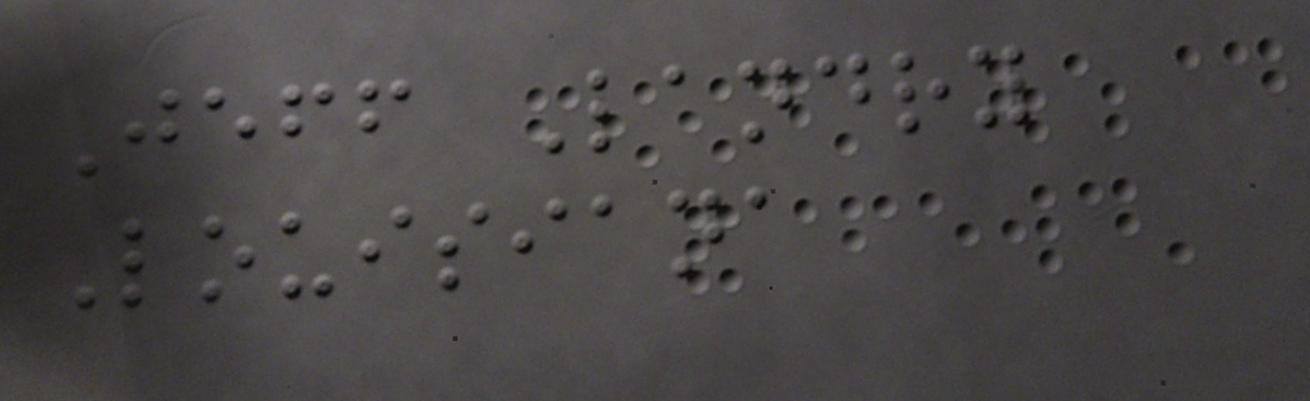Jeff Landry
Louisiana
